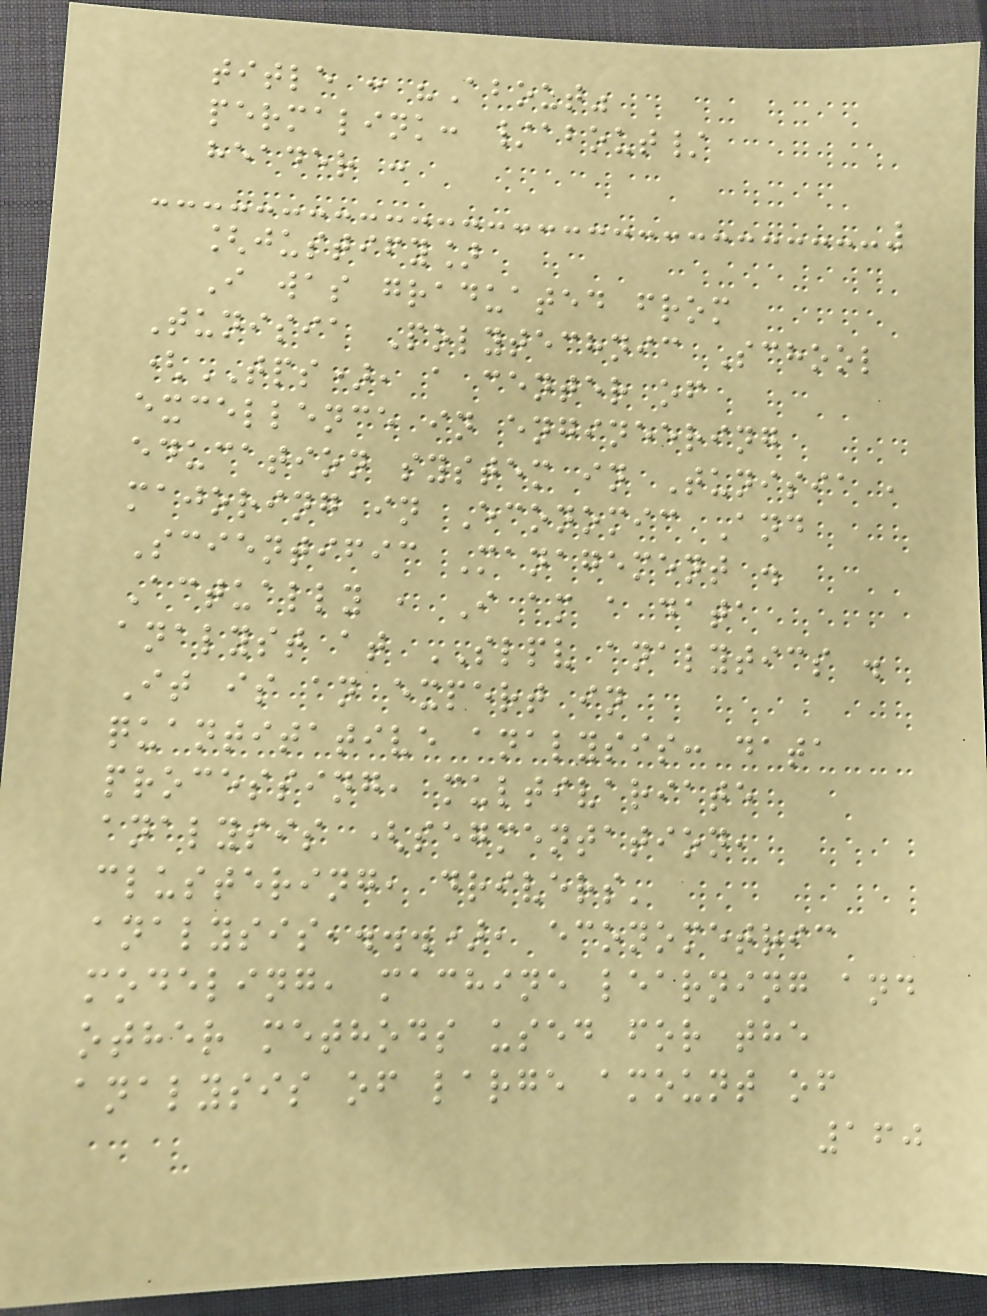title : "About"
permalink: /about/
header :
[justify]
I was graduated from
Tunisia Polytechnic School
(TPS), a center of
excellence in engineering
education system in Tunisia ,
majoring in Economic And
Scientific Management .
Actually , I am a data
analyst at SLPV analytics .
It is an expert in
quantitative analysis: data
processing, multivariate
analysis (segmentation,
clustering, drivers'
analysis,...), econometric
modeling, machine learning and
other methods used for the
analysis of large amount of
160
